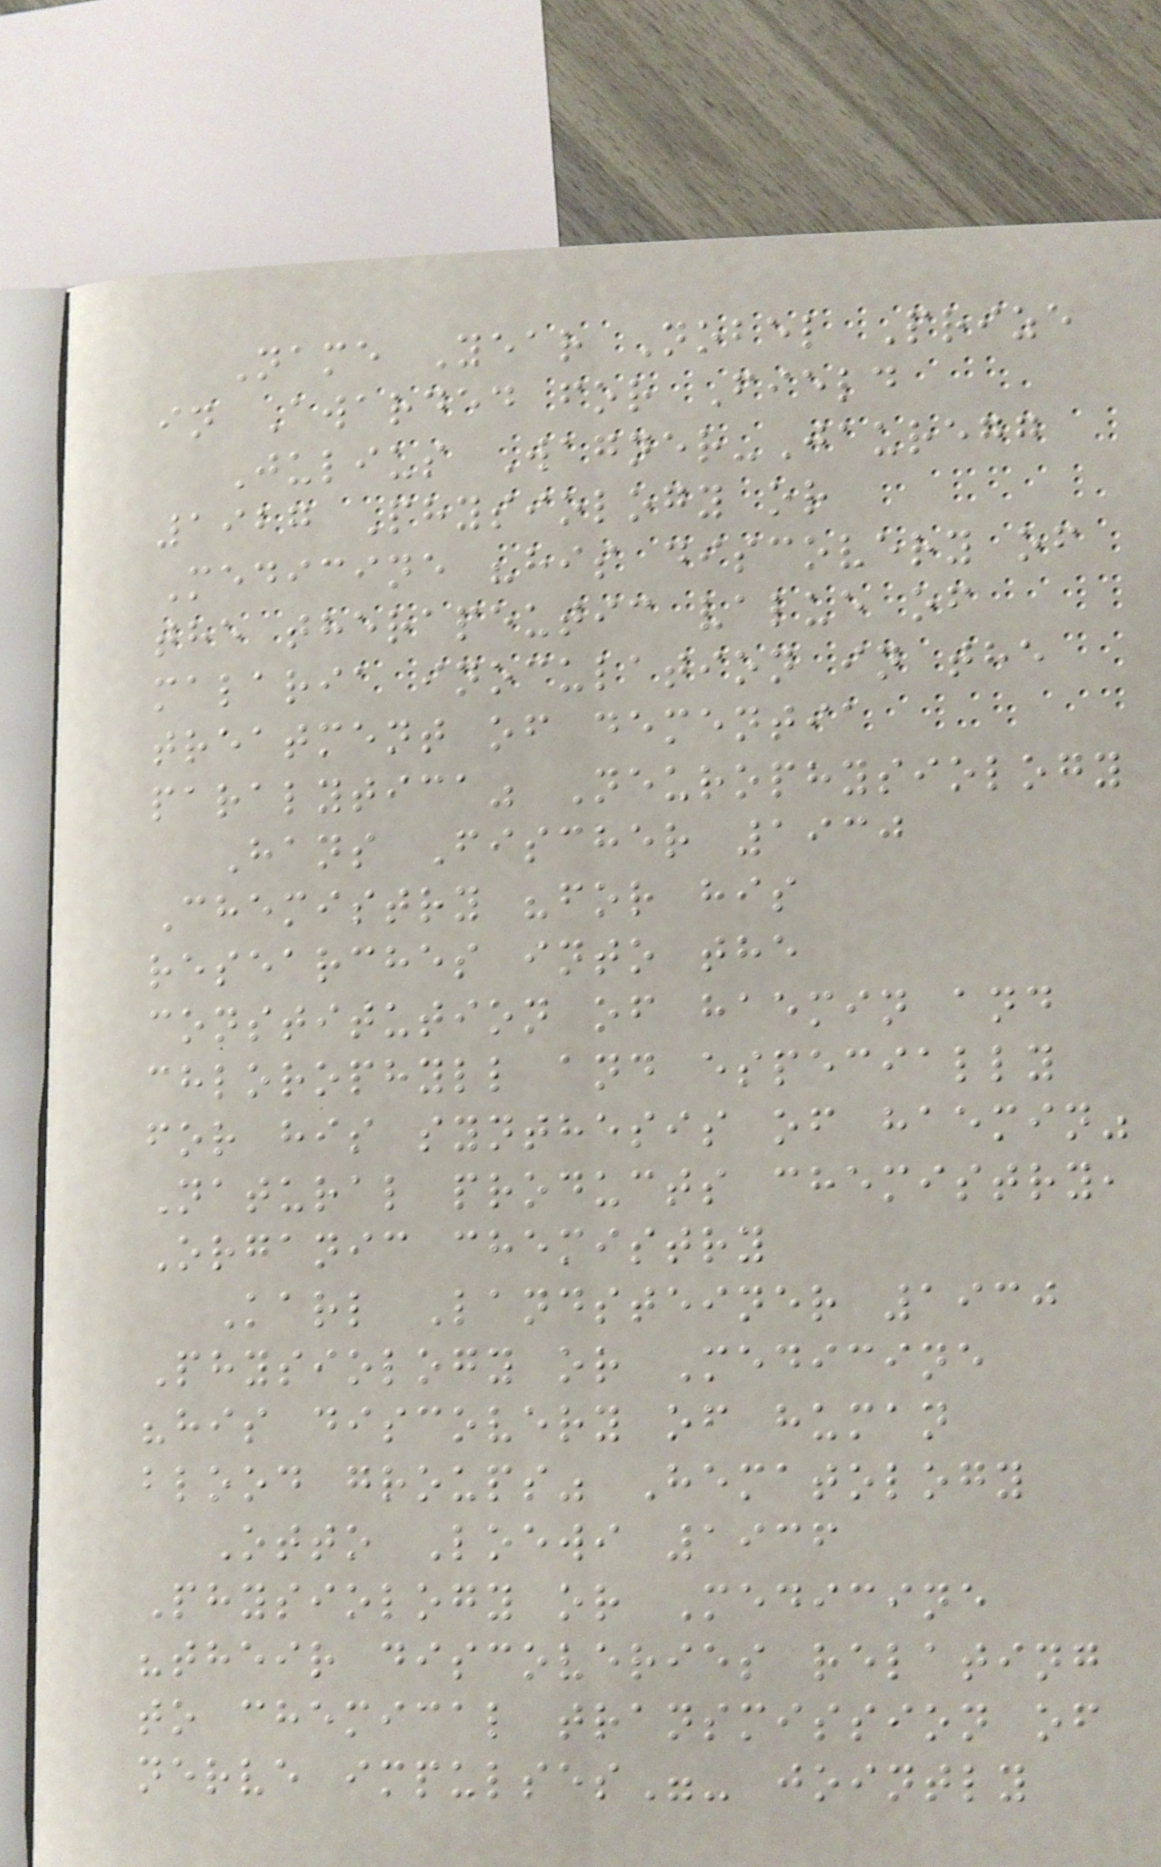Name Year Nobel Prize
in Awarded for Field
Julius Wagner-Jauregg
1927 Physiology or
Medicine "his discovery of
the therapeutic value of
malaria inoculation in the
treatment of dementia
paralytica" Neurophysiology
Hans Fischer 1930
Chemistry "for his
researches into the
constitution of haemin and
chlorophyll and especially
for his synthesis of haemin"
Natural products chemistry,
Organic chemistry
Karl Landsteiner 1930
Physiology or Medicine
"his discovery of human
blood groups" Hematology
Otto Loewi 1936
Physiology or Medicine
"their discoveries relating
to chemical transmission of
nerve impulses"- jointly
